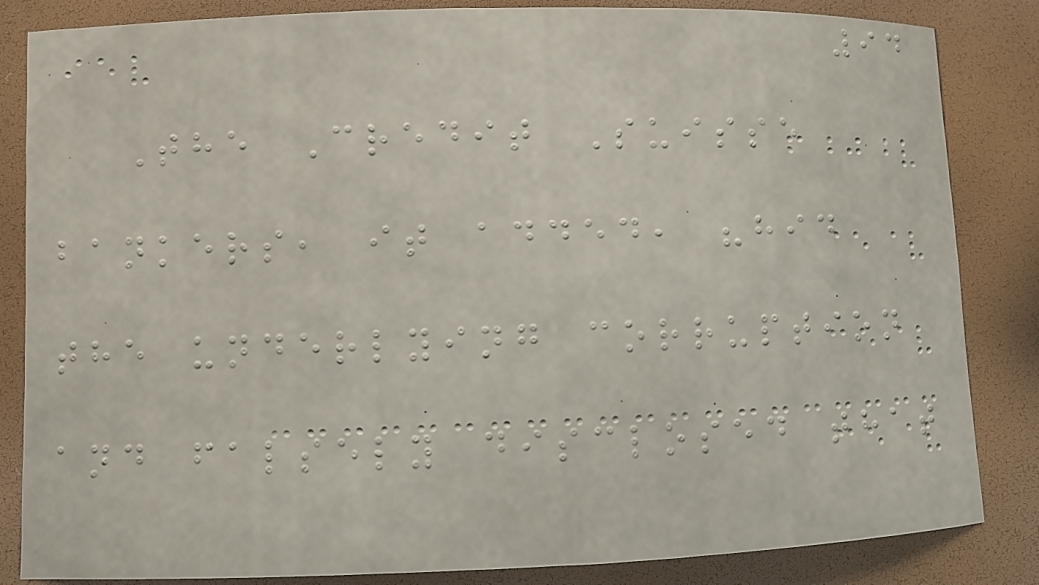94
The Credit Suisse
bankers, it added, "hid
the underlying corruption
and falsely disclosed that
